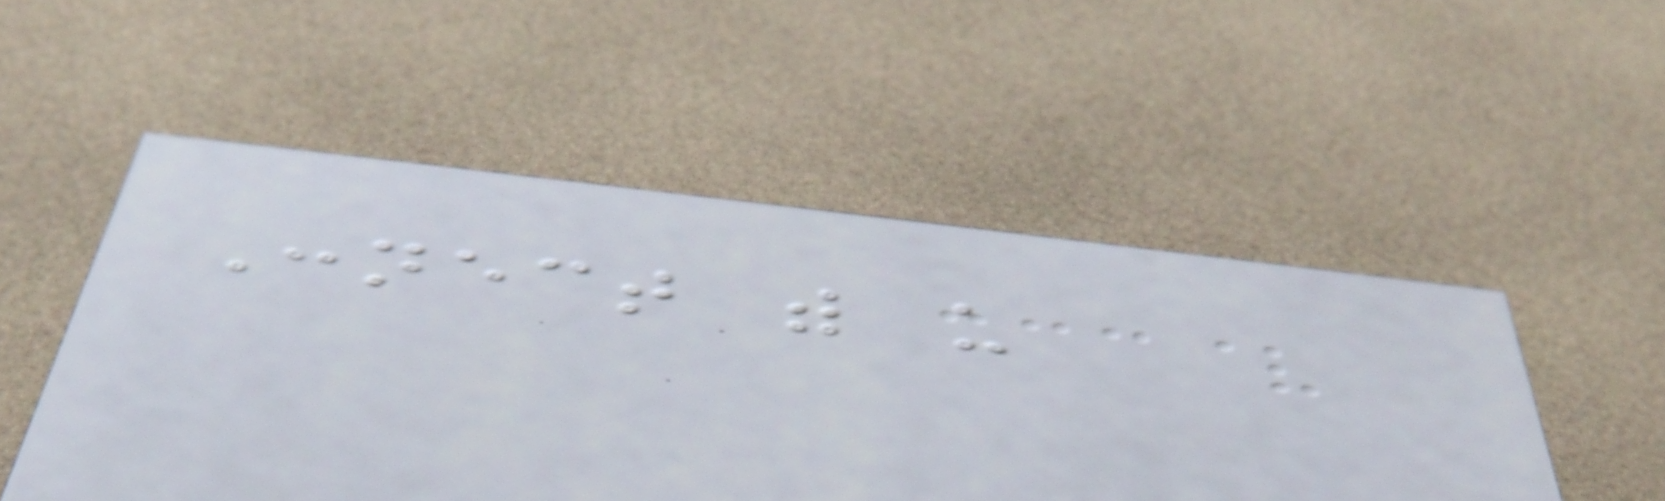Connect with us
